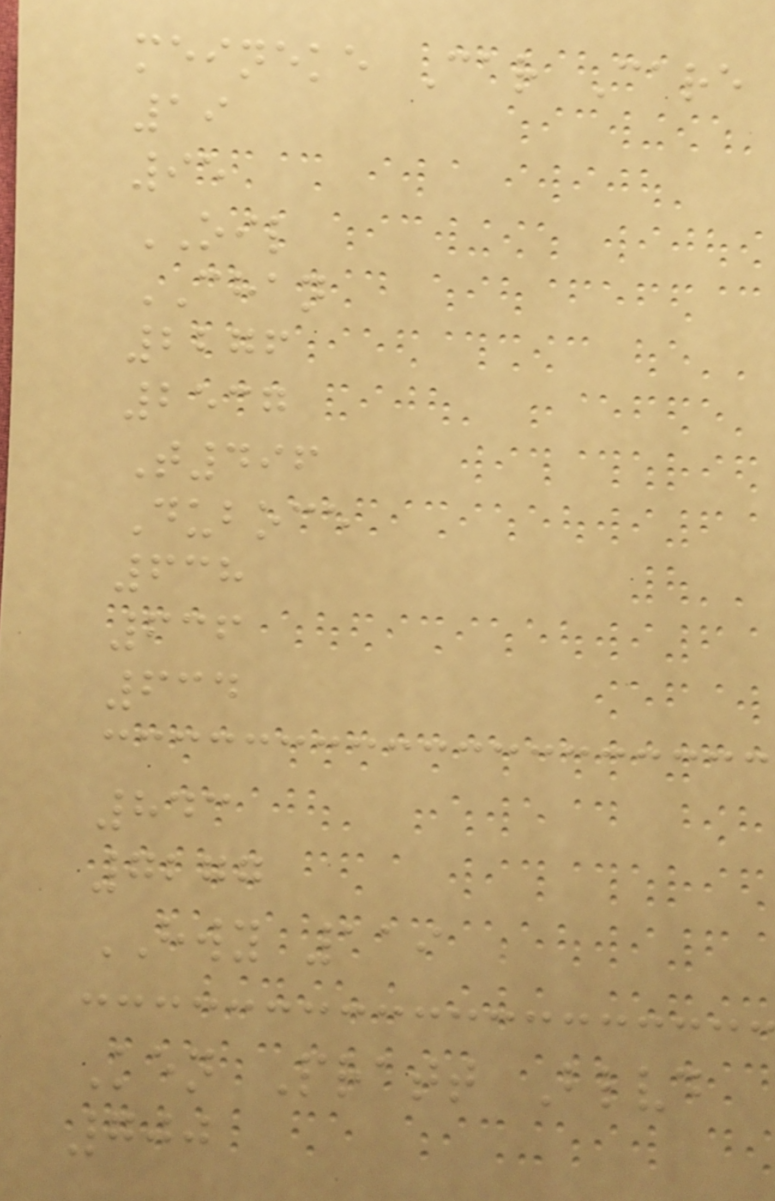meineke Car Care
19
95
OIL
CHAN
2276
2537
T496
Duboce
638
636
634
843
7277
HWY 119
Ken Pratt Blvd
700
